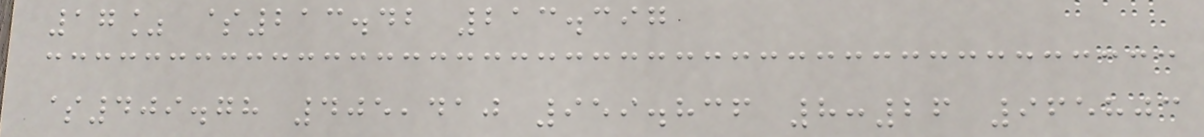17% $213.42 213.397
$409.78 405,410 959.836 8:26 965803
